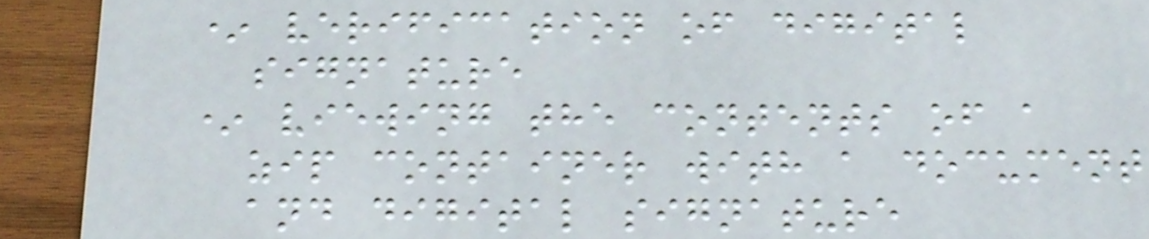* verification of digital
signature
* viewing the contents of a
zip container with a document
and digital signature
